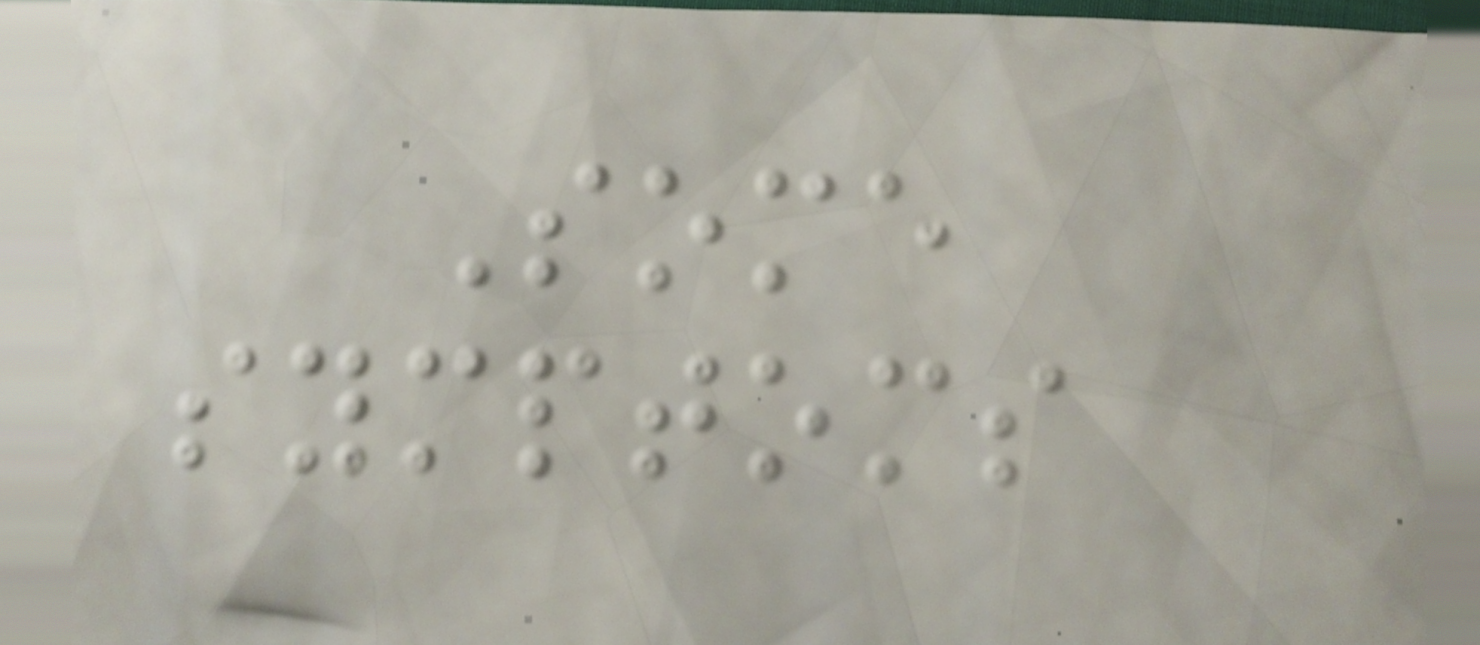Some
symptoms
